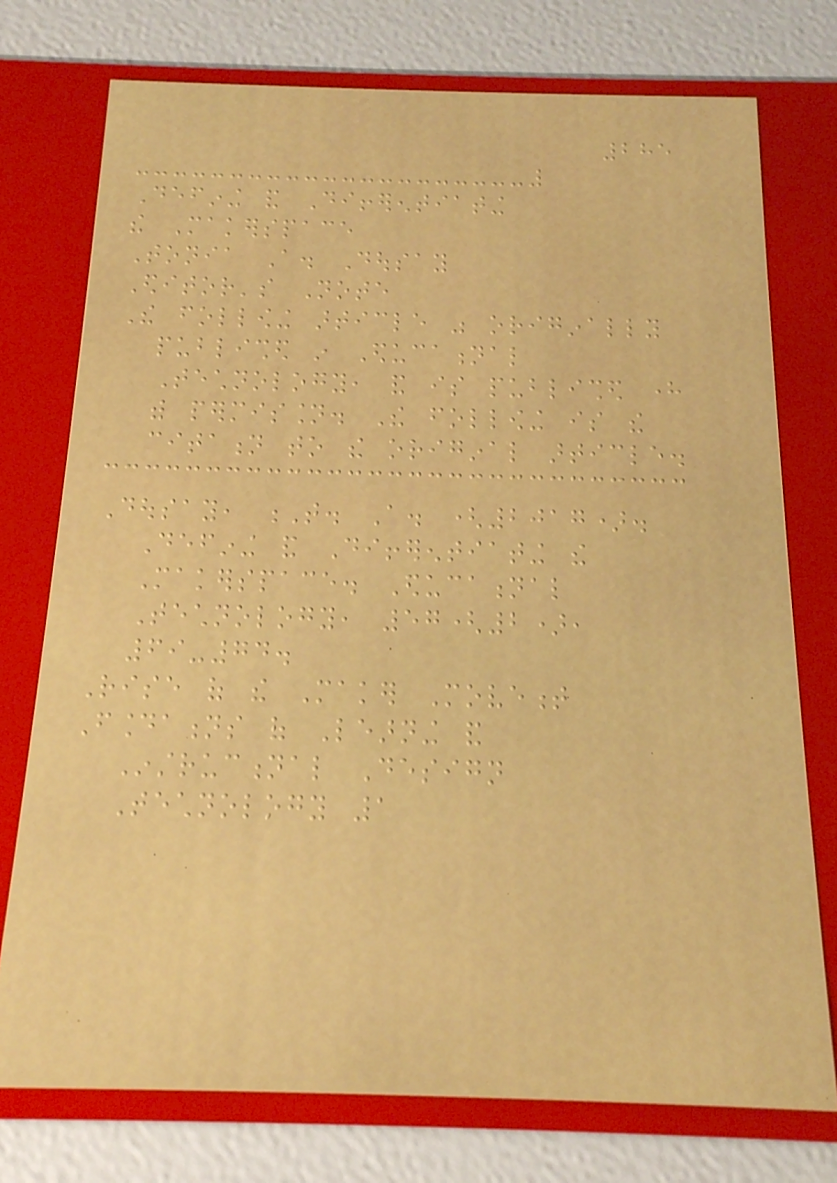285
Defining and Differentiating
the Makerspace
Tonia A. Dousay
Editor's Note
The following article was originally
published in Educational
Technology, and is published here
with permission. The following is the
citation to the original article.
Dousay, T. A. (2017).
Defining and Differentiating the
Makerspace. Educational
Technology, 57(2),
69-74.
Rise of the Maker Movement
Foundations of Learning and
Instructional Design
Technology 1
